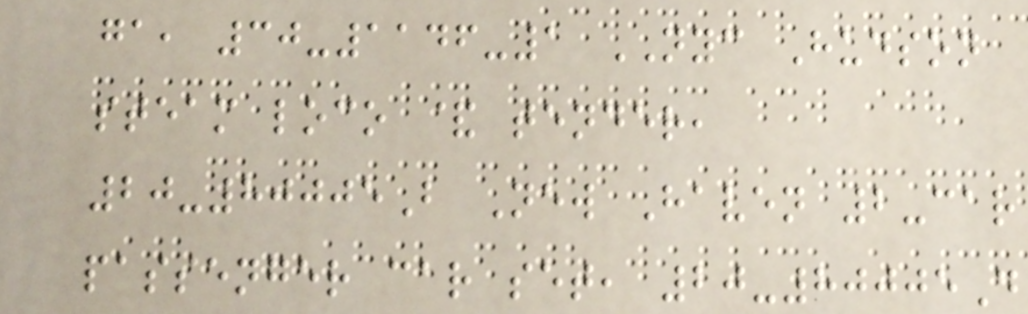ga, 30-1146-1 NYC Hudson
steam loco & tender,
20-80005B New Haven 2-car
passenger car set, 20-80005D
